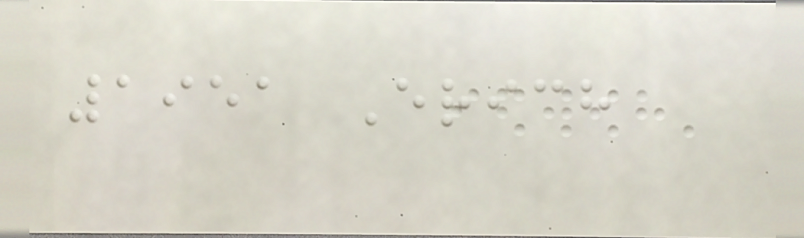1951 Erich
